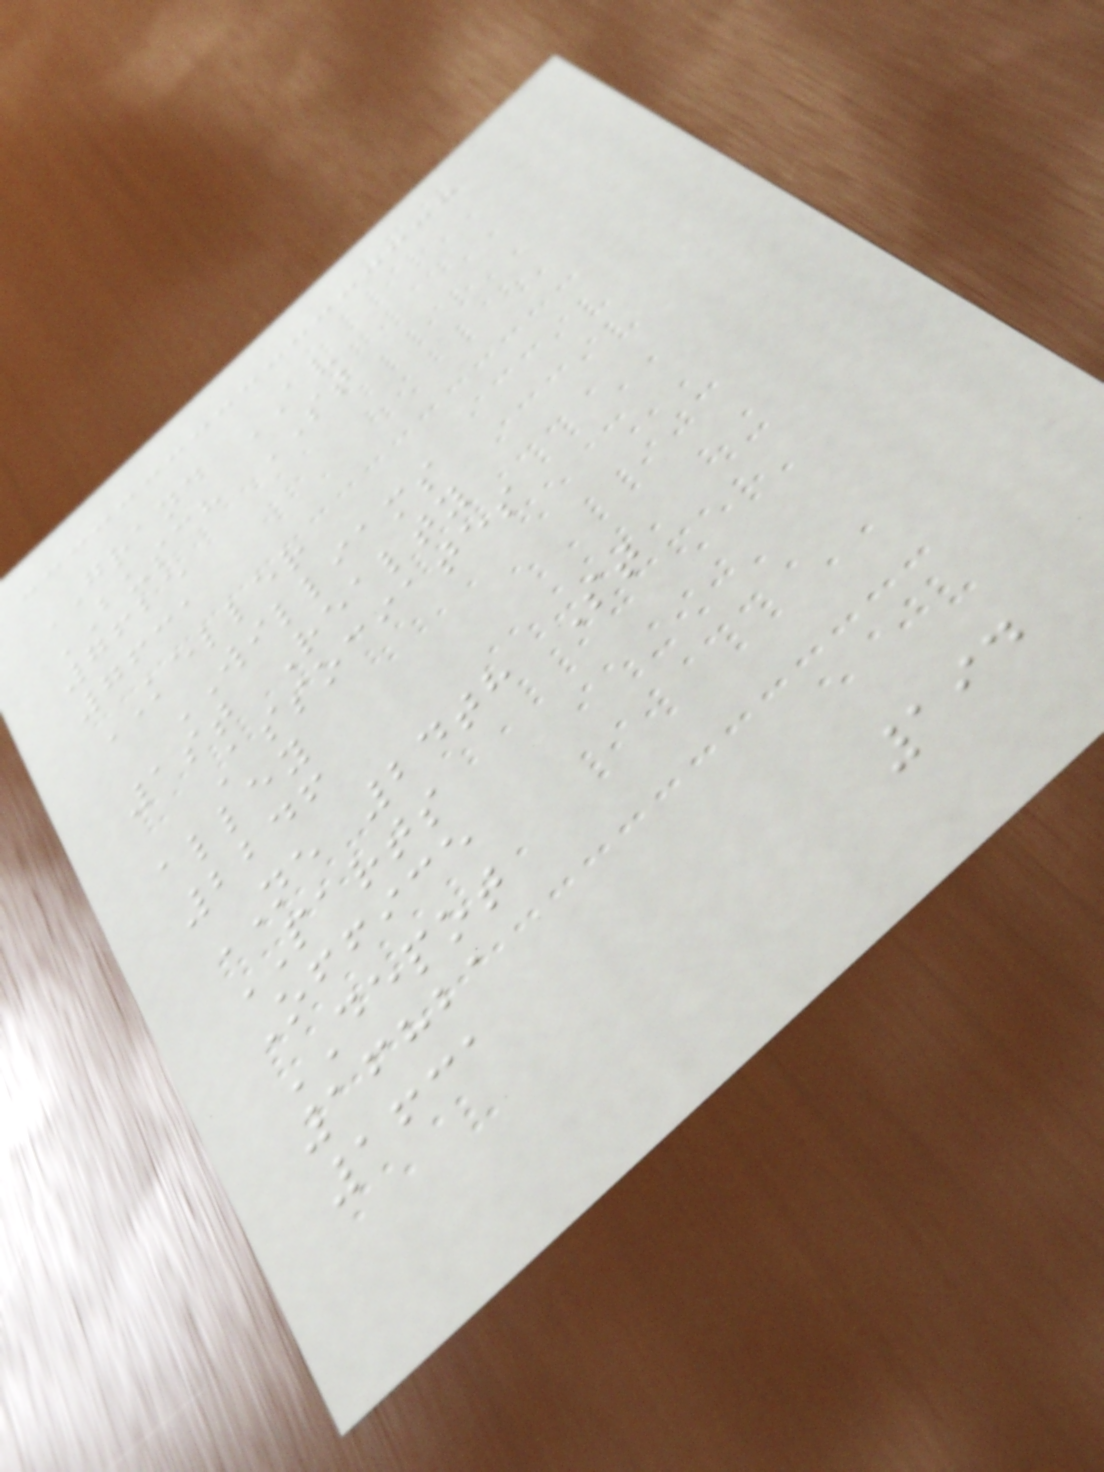GRAND AV
BUSCH ST
7625
7631
KELLER
WILLIAMS
1st Realty
Associates
alley
2246
NE 24th St
PARTS
Office
DEPOT
16821
1631
194
